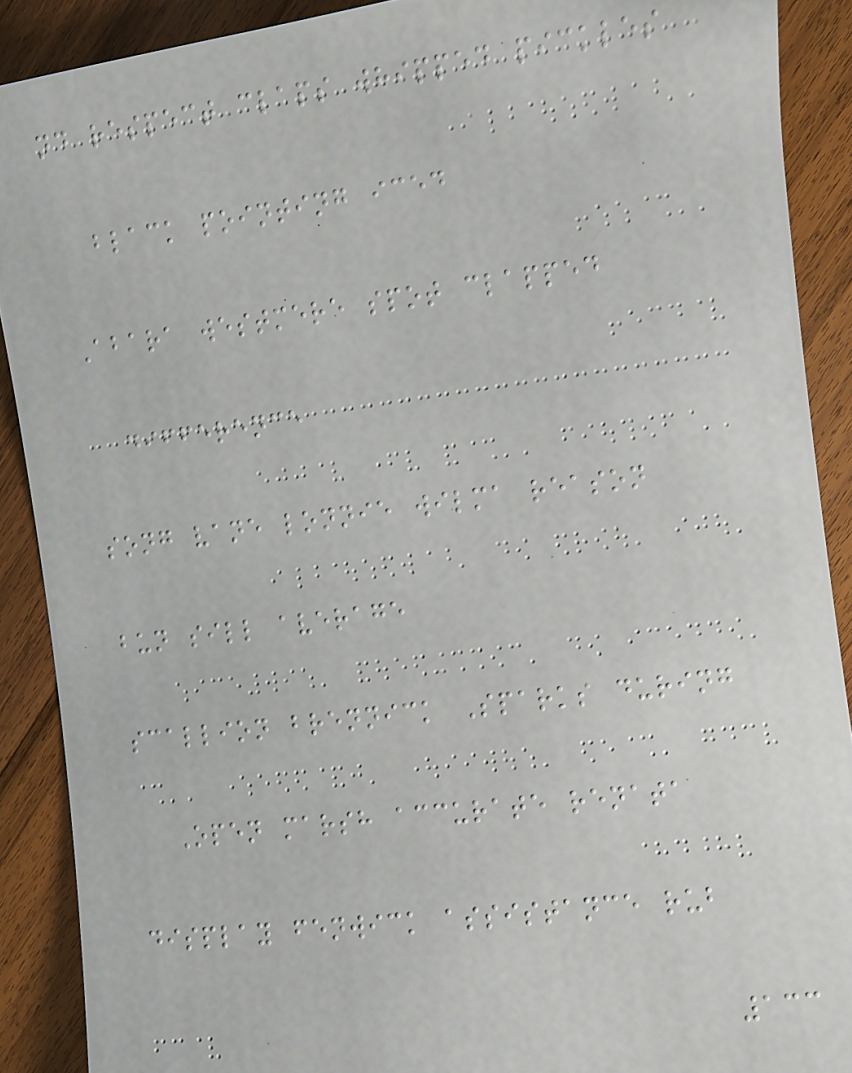nd respect claps whipped pickles
black pointing iced
Abara westmere spot clapped
difference
song vane lonnie wilma reason
bun sill average
scallion brennick Sparks during
Open marsh accurate renata
display fenwick assistance rub
133
